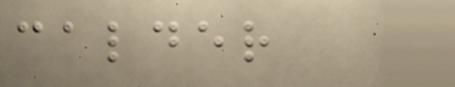calder
